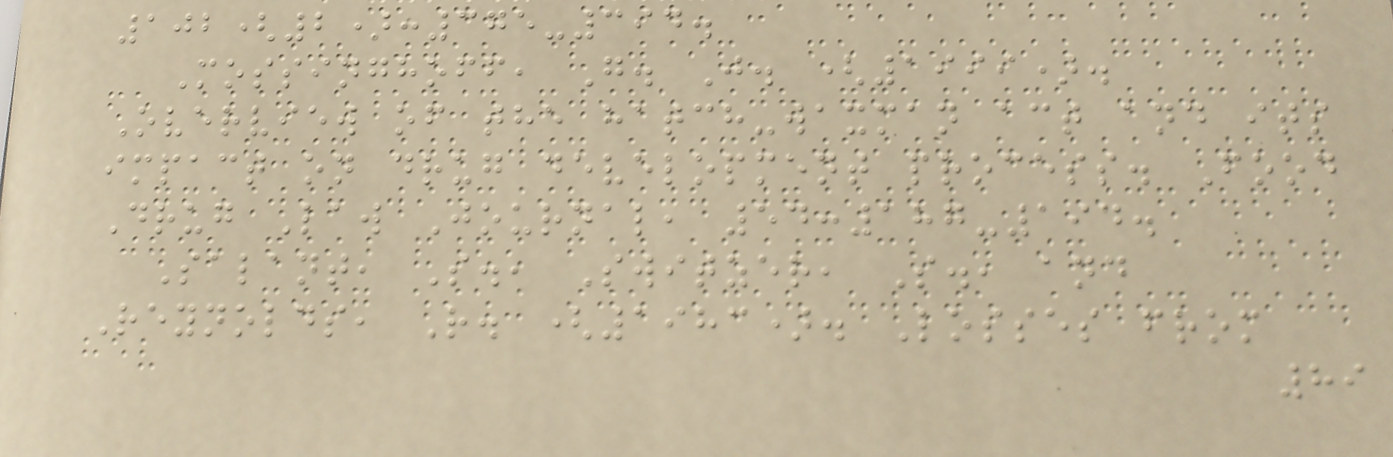102(2):375-394.
Mossinghoff, G. J. (1999).
Overview of the hatch-waxman act and its
impact on drug development process. Food
Drug Law Journal, 54:187-194.
Salant, S., Switzer, S., and
Reynolds, R. (1983). Losses from
89
